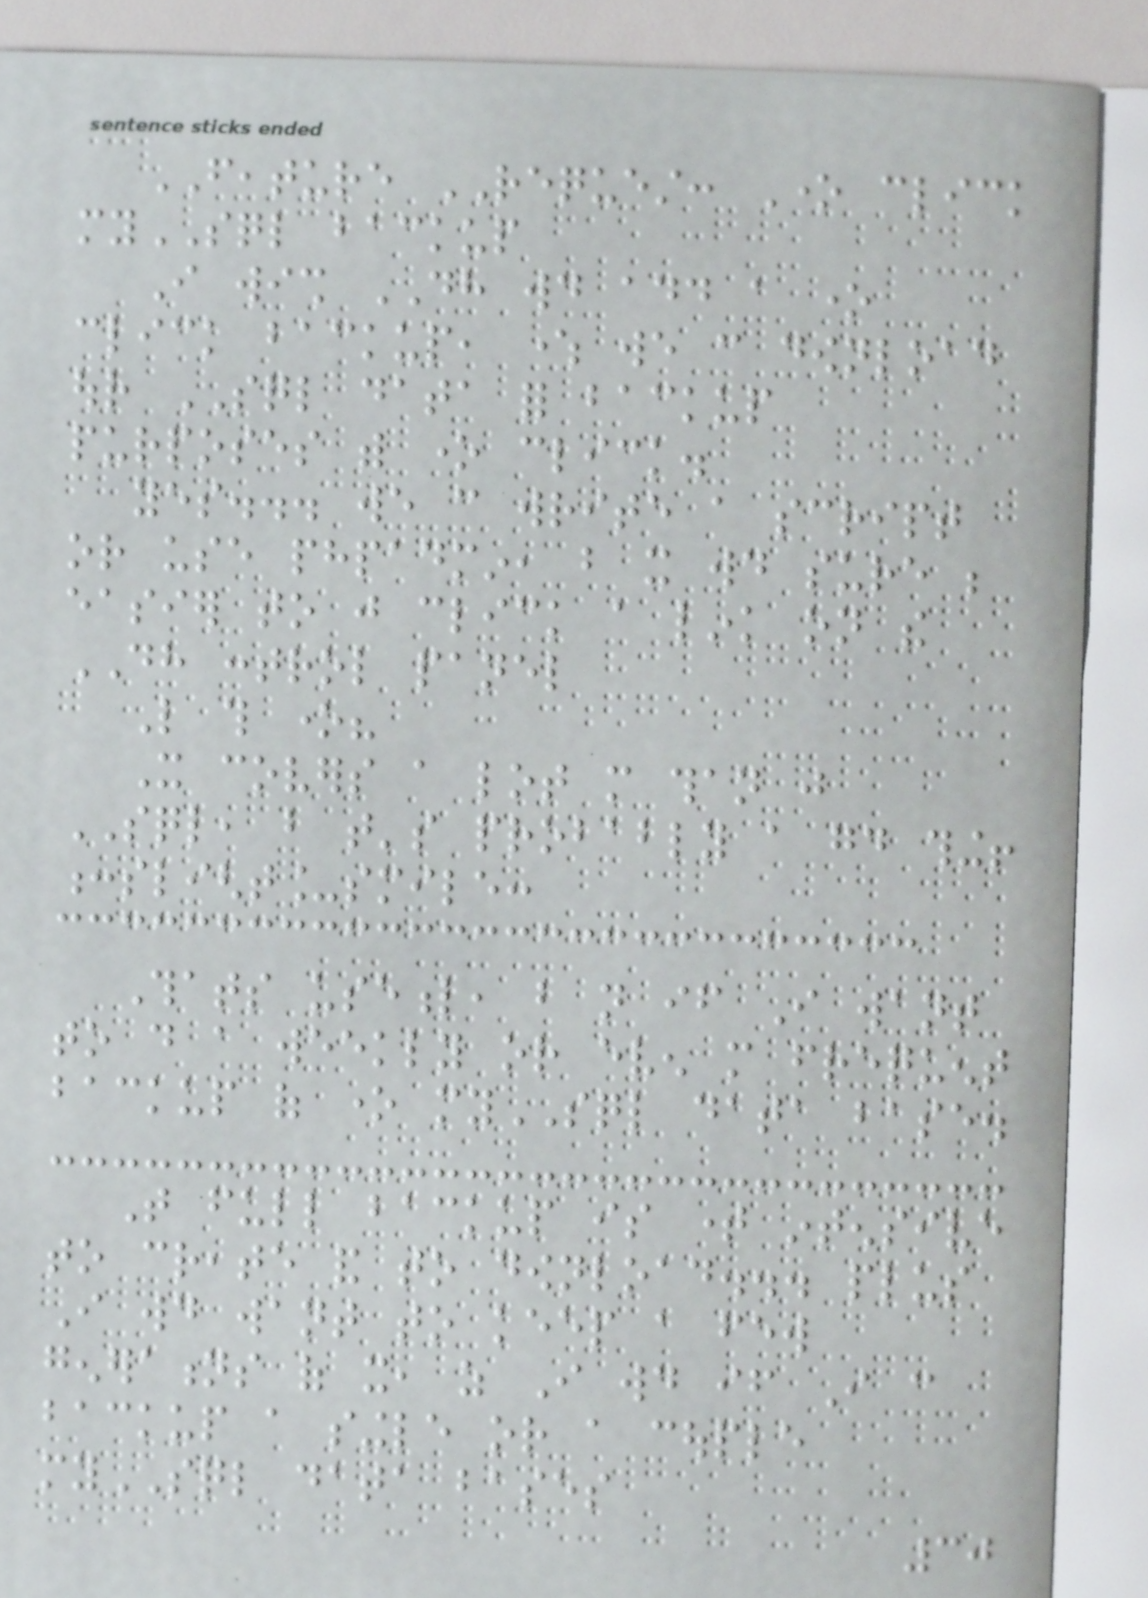FEATURE REQUEST: One click
mySQL backup
I wish DH would add a one
click backup, where we can download
our SQL data for backup
purposes with one click.
yes... we can write a script
or use phpadmin, but it would sure be
easier to just click a link on the
DH control panel
Like this one?
It covers a lot more than just
SQL, but that's probably a good thing!
:slight_smile:
Thats useful, but not if I want
to do a weekly or even more frequent
backup of one mySQL data base.
That full backup is time intensive
to create and to download... plus
I would want to keep a few
generations of it, as I would if I can
backup a single or a couple
mySQL data bases
30
